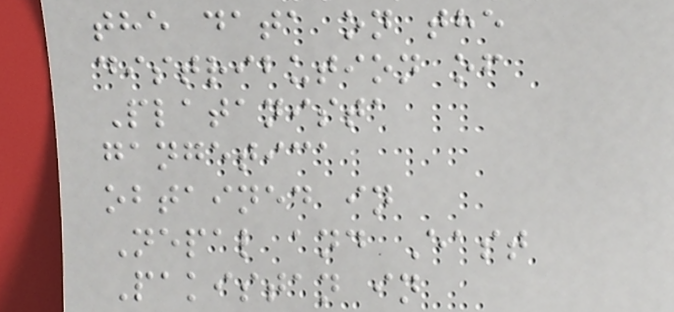the data on the
distribution of
Platanista
gangetica
obtained in
Nepal and East
Pakistan in
